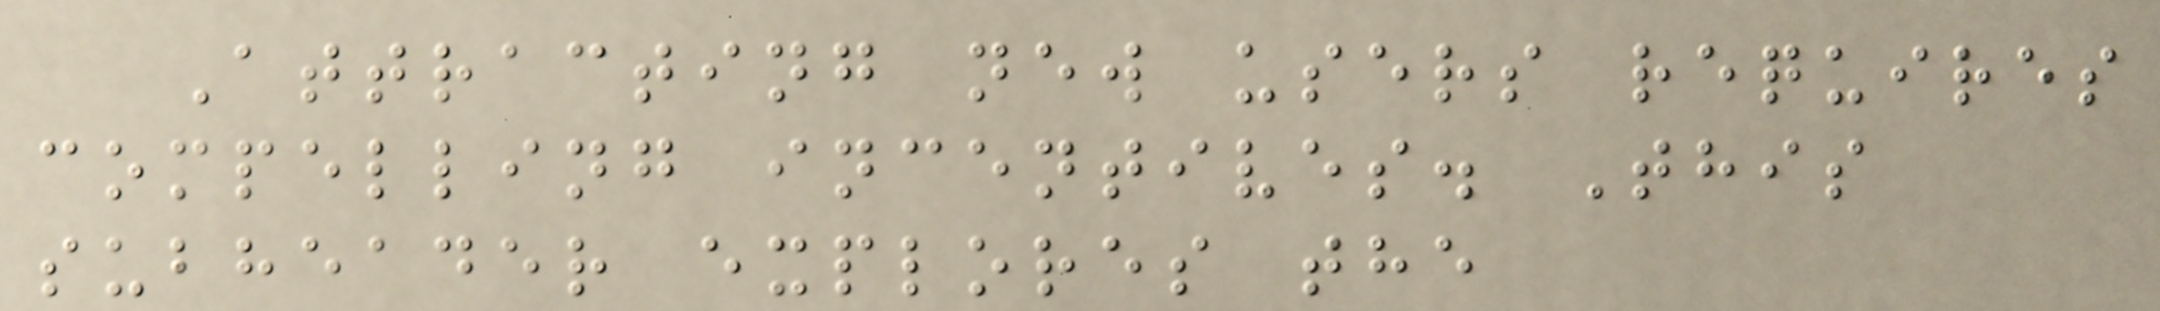Attracting new users requires
compelling incentives. This
subheader explores the
